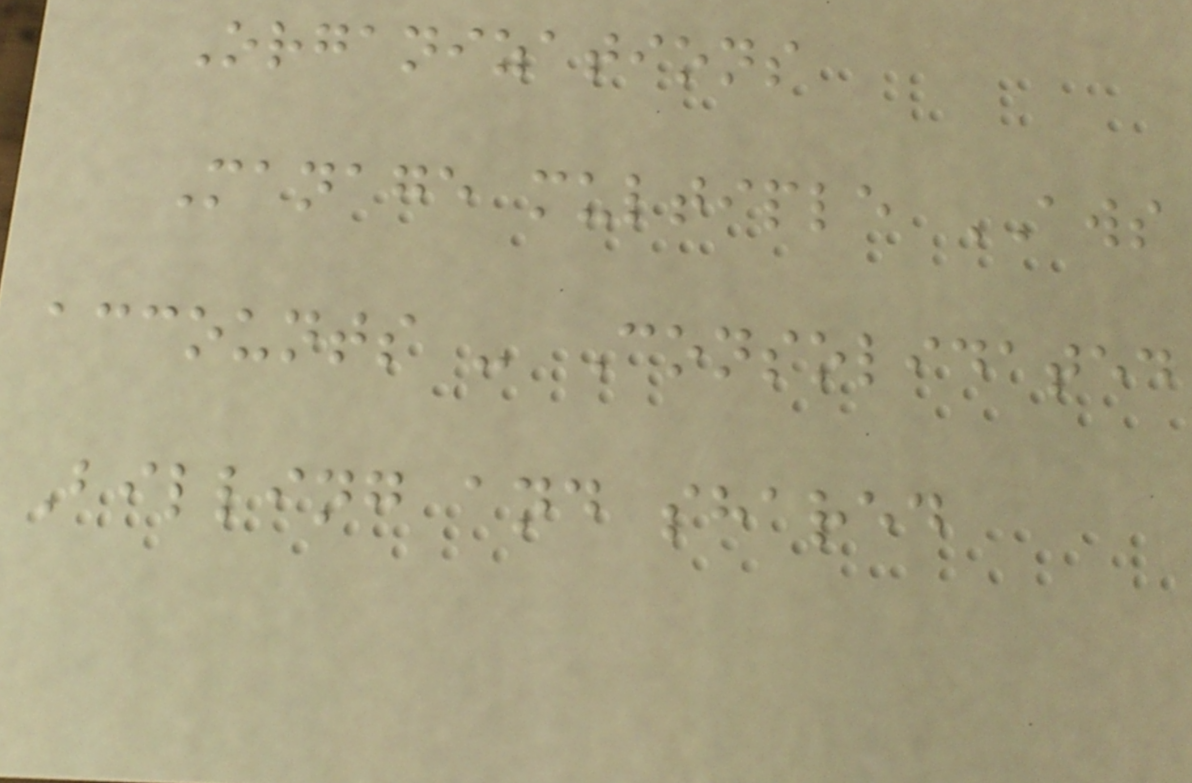Organizations
Manage multiple AWS
accounts - Consolidated
Billing and shared
